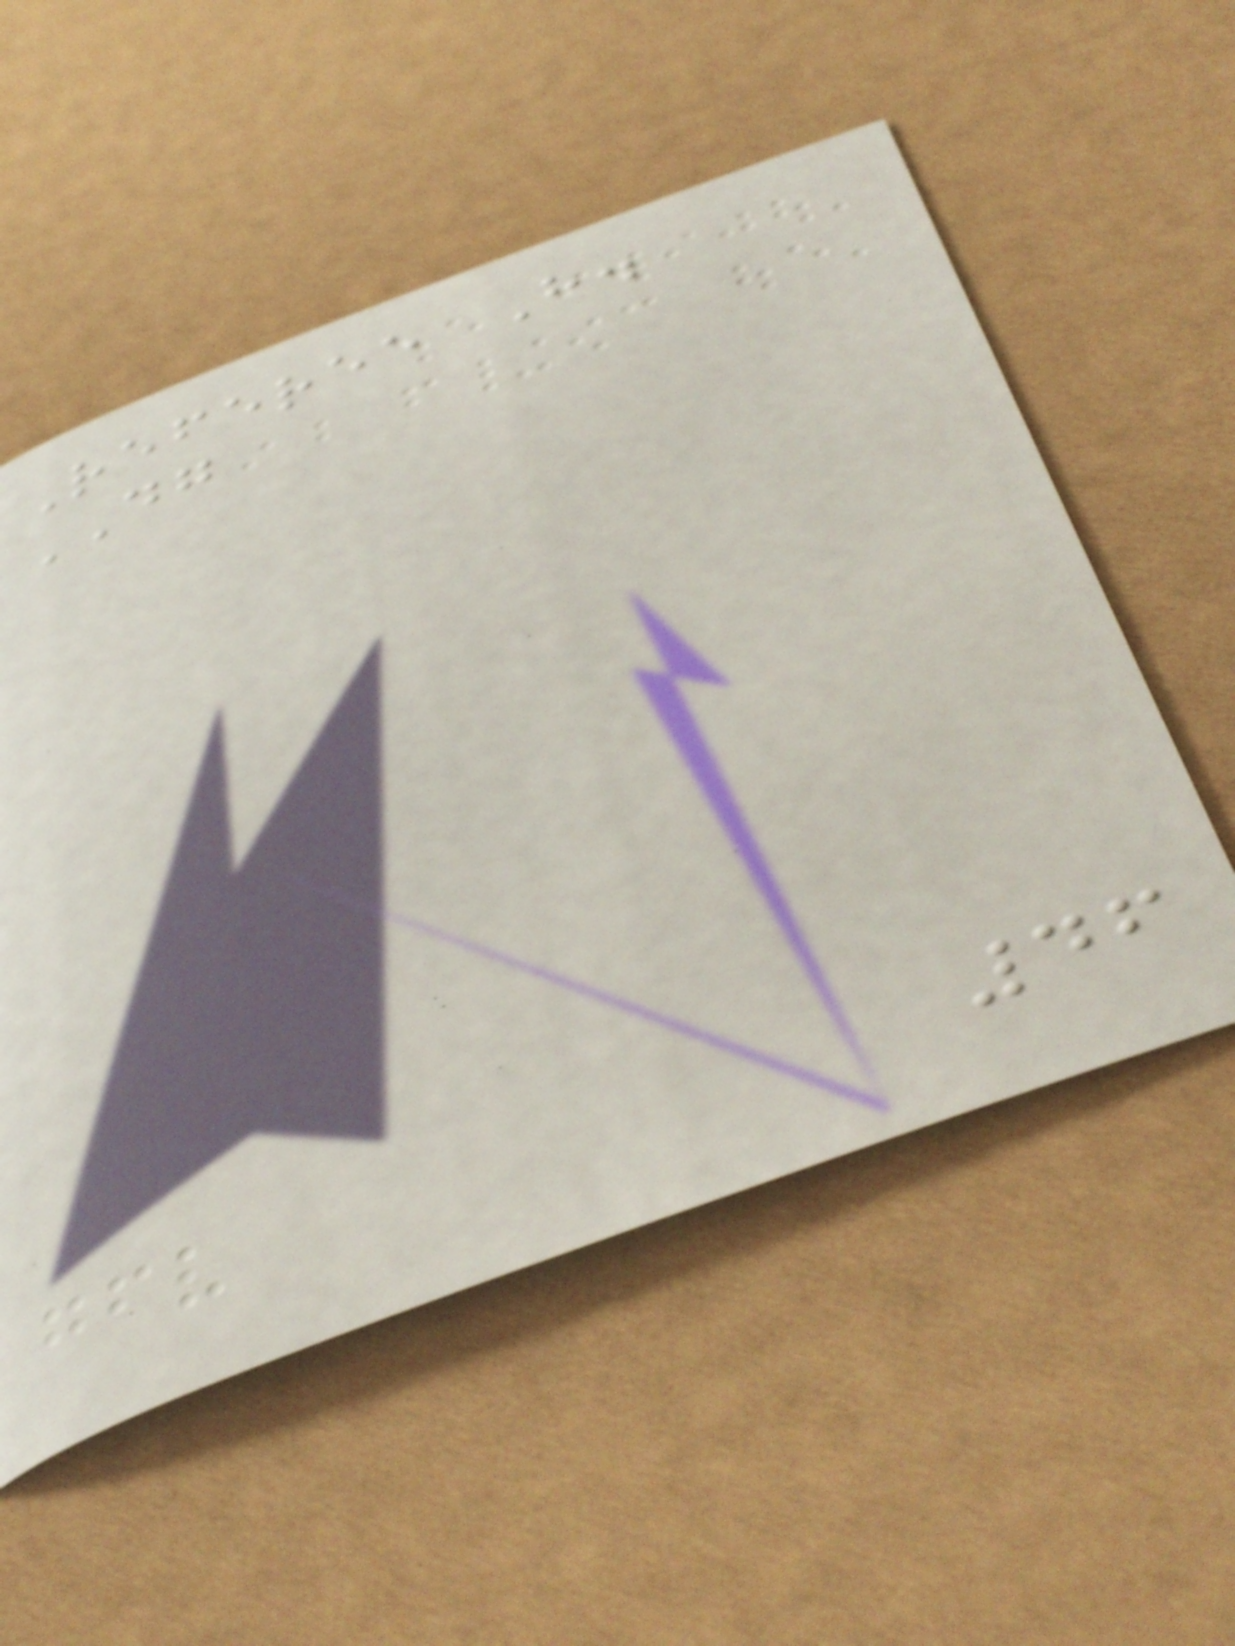Referee H.
DG
46
